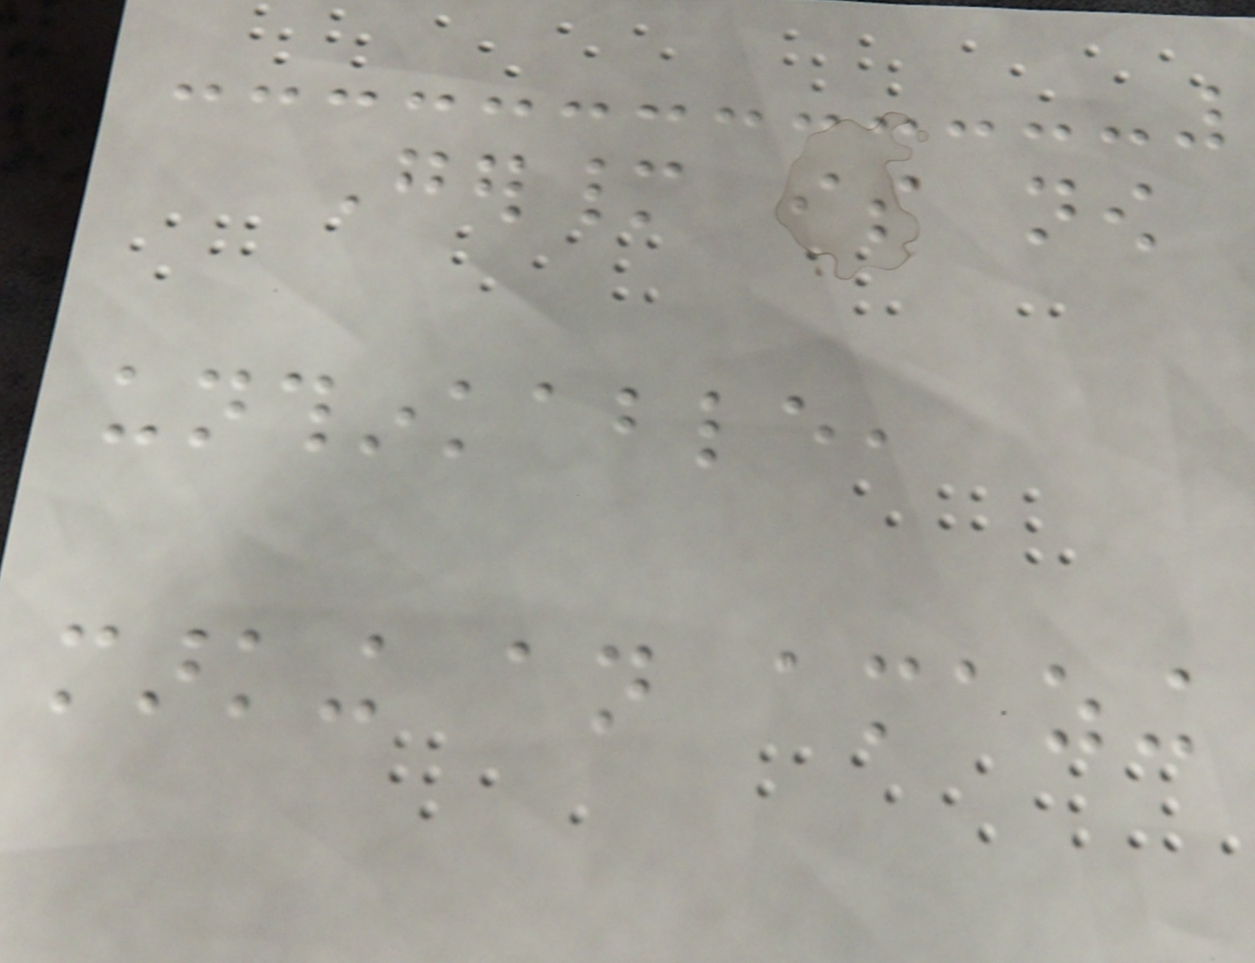Germany is now
unthinkable,
marking an amazing
